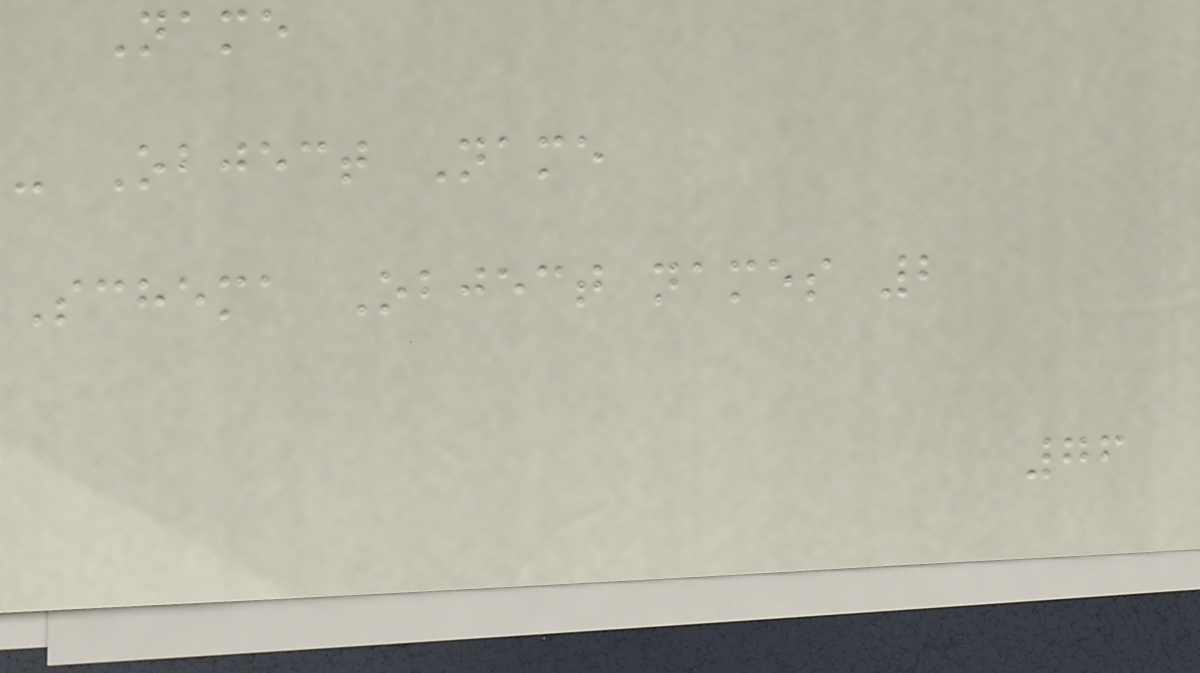Name
- Object Name
Schema Object names 2
76
